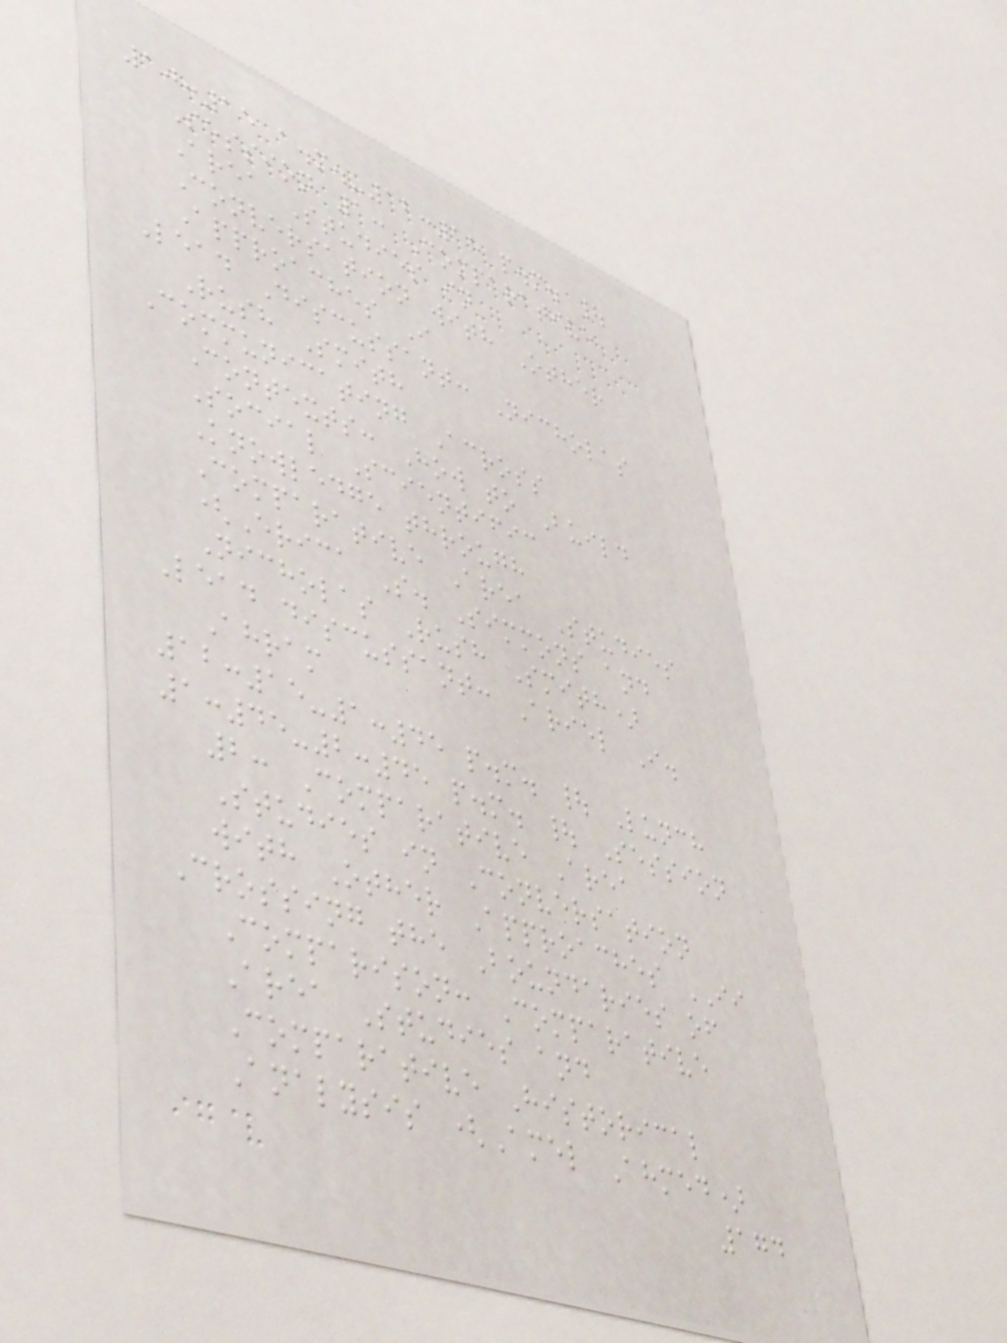10:15 a.m.-12:15 p.m. |
Session 1: Comparative
Area Studies in
Conversation with Other
Approaches I
Lead Discussant: Nicholas
Rush Smith
Communicating Across
Contexts: How to Build
Social Scientific
Knowledge through
Comparative Area Studies
(Erica S. Simmons and
Nicholas Rush Smith)
Lead discussant: Ariel I.
Ahram
12:15-1:45 p.m. | Lunch
1:45-2:45 p.m. | Session
2: Comparative Area
Studies in Conversation
with Other Approaches II
Crossing the Boundaries of
Comparison: Comparative
Area Studies and
Comparative Historical
Analysis (Amel Ahmed)
174
